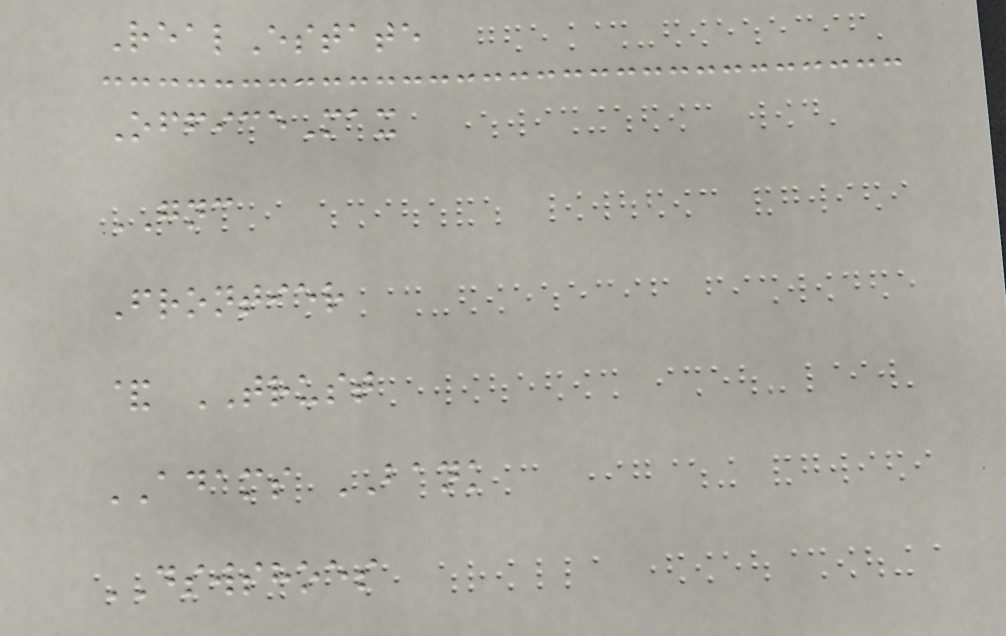RealEstate
OfficeMax
GNC
Frontier
& TRUST
ADAMS BANK
DSWSHOES
